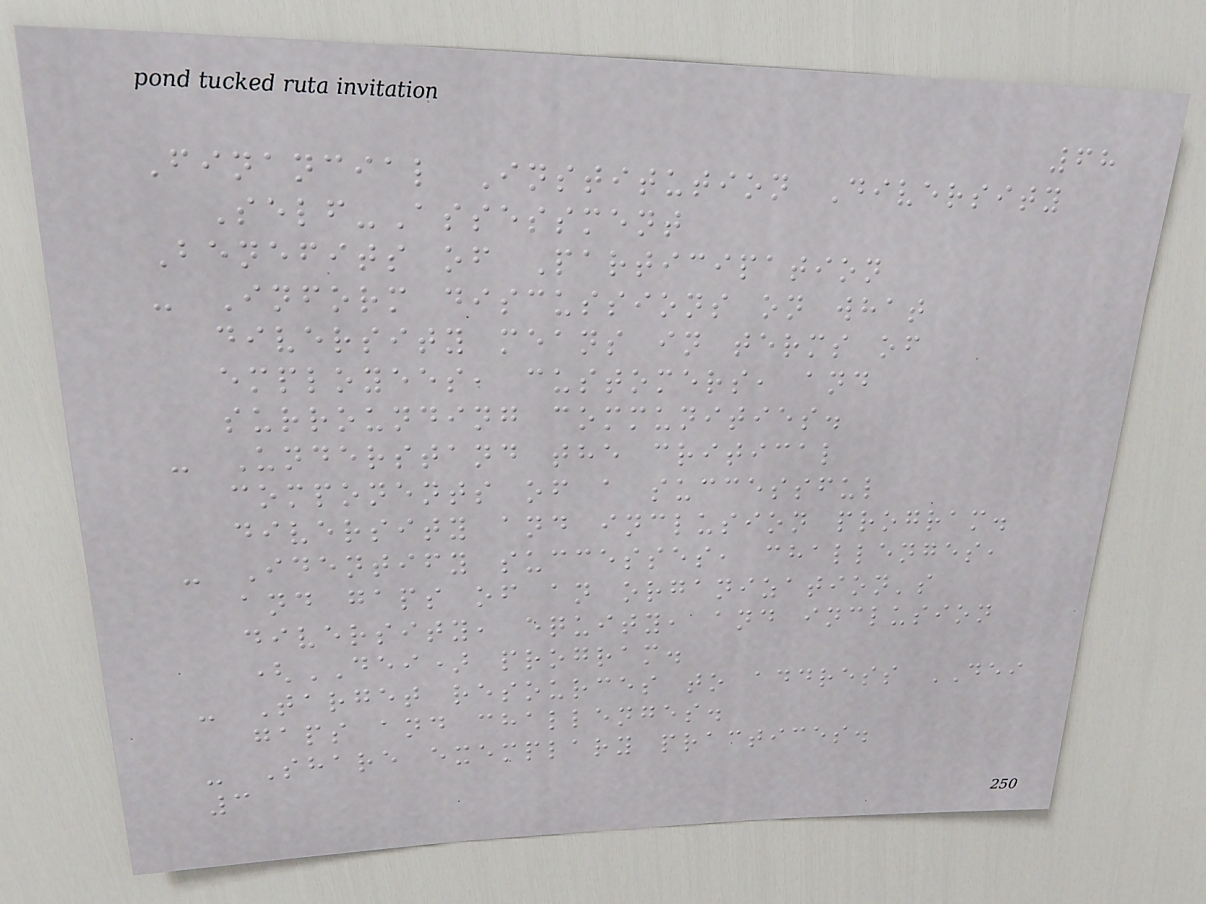68
Financial Institution Diversity
Self-Assessment
Benefits of Participation
- Inform discussions on what
diversity means in terms of
employees, customers, and
surrounding communities.
- Understand the critical
components of a successful
diversity and inclusion program.
- Identify successes, challenges,
and gaps of an organization's
diversity, equity, and inclusion
(DEI) program.
- Target resources to address DEI
gaps and challenges.
- Share exemplary practices.
3
